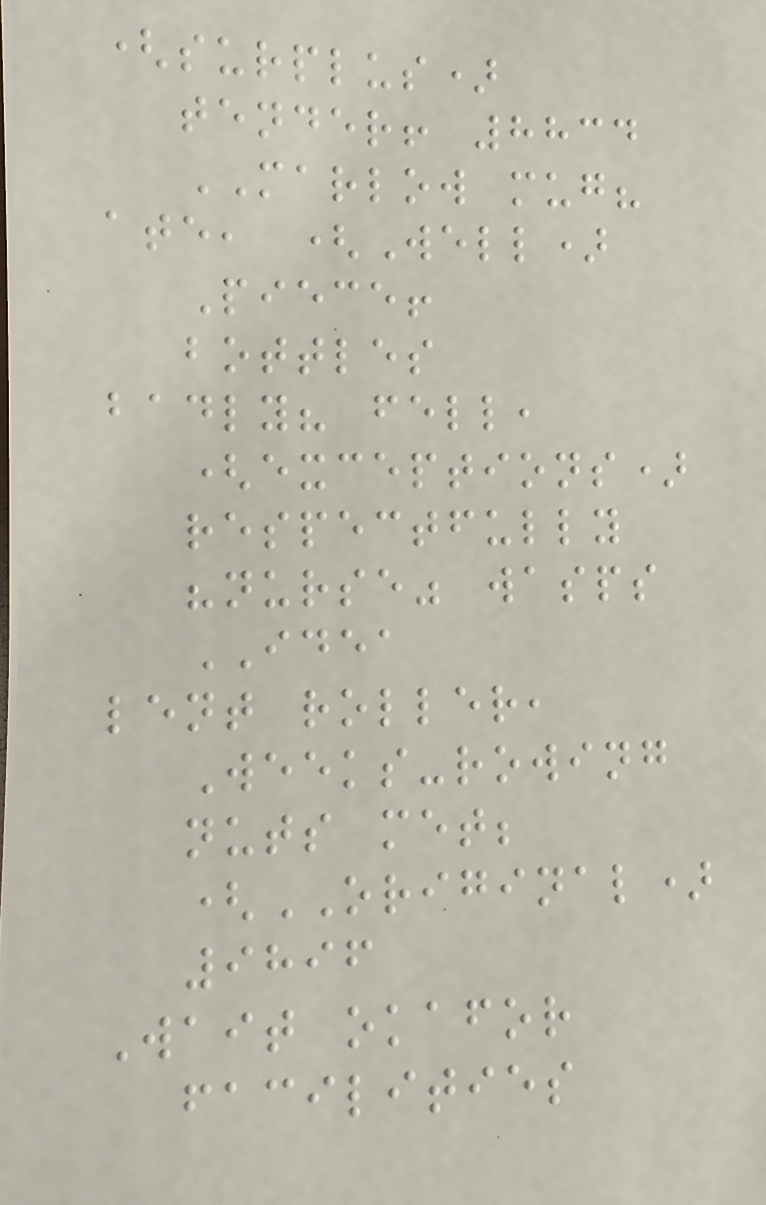(surplus)
tender! 8834
MARLOW mug?
ate, (Well)
Piece!
bottles
badly? fell,
(exceptions)
respectfully
"nurse" wasps
IDEA
lent roller,
Weeks-rowing
nuts met;
(ORIGINAL)
9896
Wait okafor
facilities
